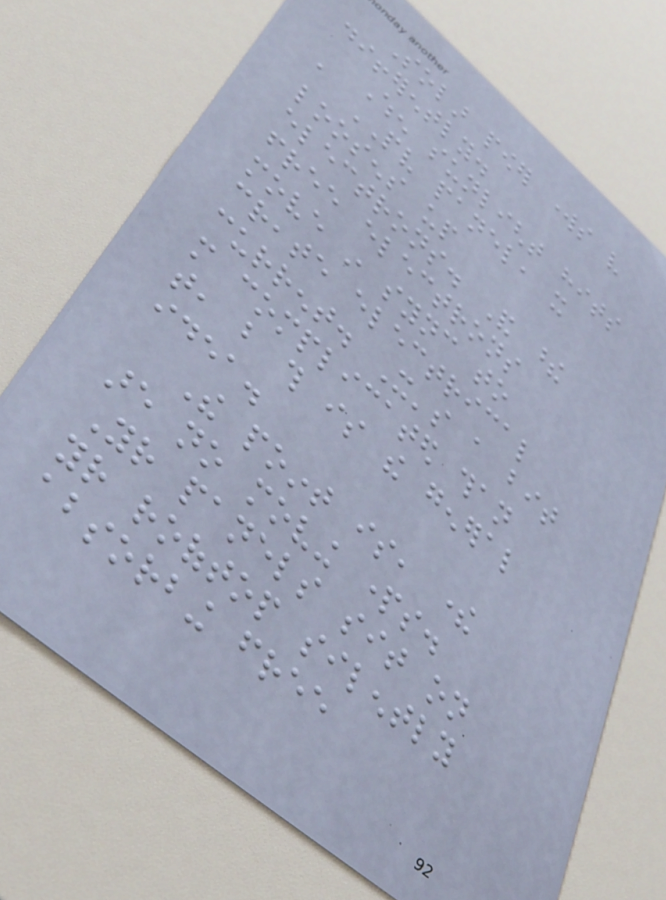Solar power works very
differently.
When sunlight hits
a PV panel, it
loosens up
electrons. And these
free electrons
move in sync to
create electrical
current. It's a bit
more complicated than
that, but this is the general
idea.
The point is, there
are no moving parts.
Your panels sit on
your rooftop silently
absorbing free
